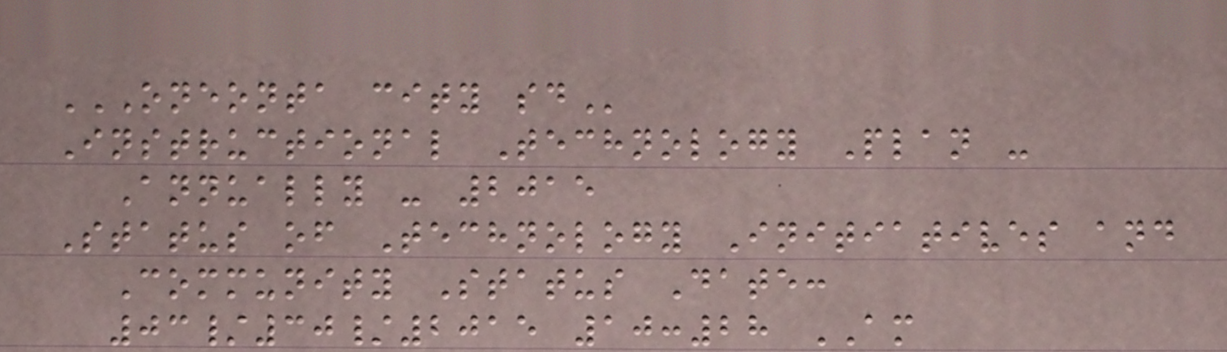ONEONTA CITY SD
Instructional Technology Plan -
Annually - 2015
Status of Technology Initiatives and
Community Status Date:
03/30/2015 10:28 AM
